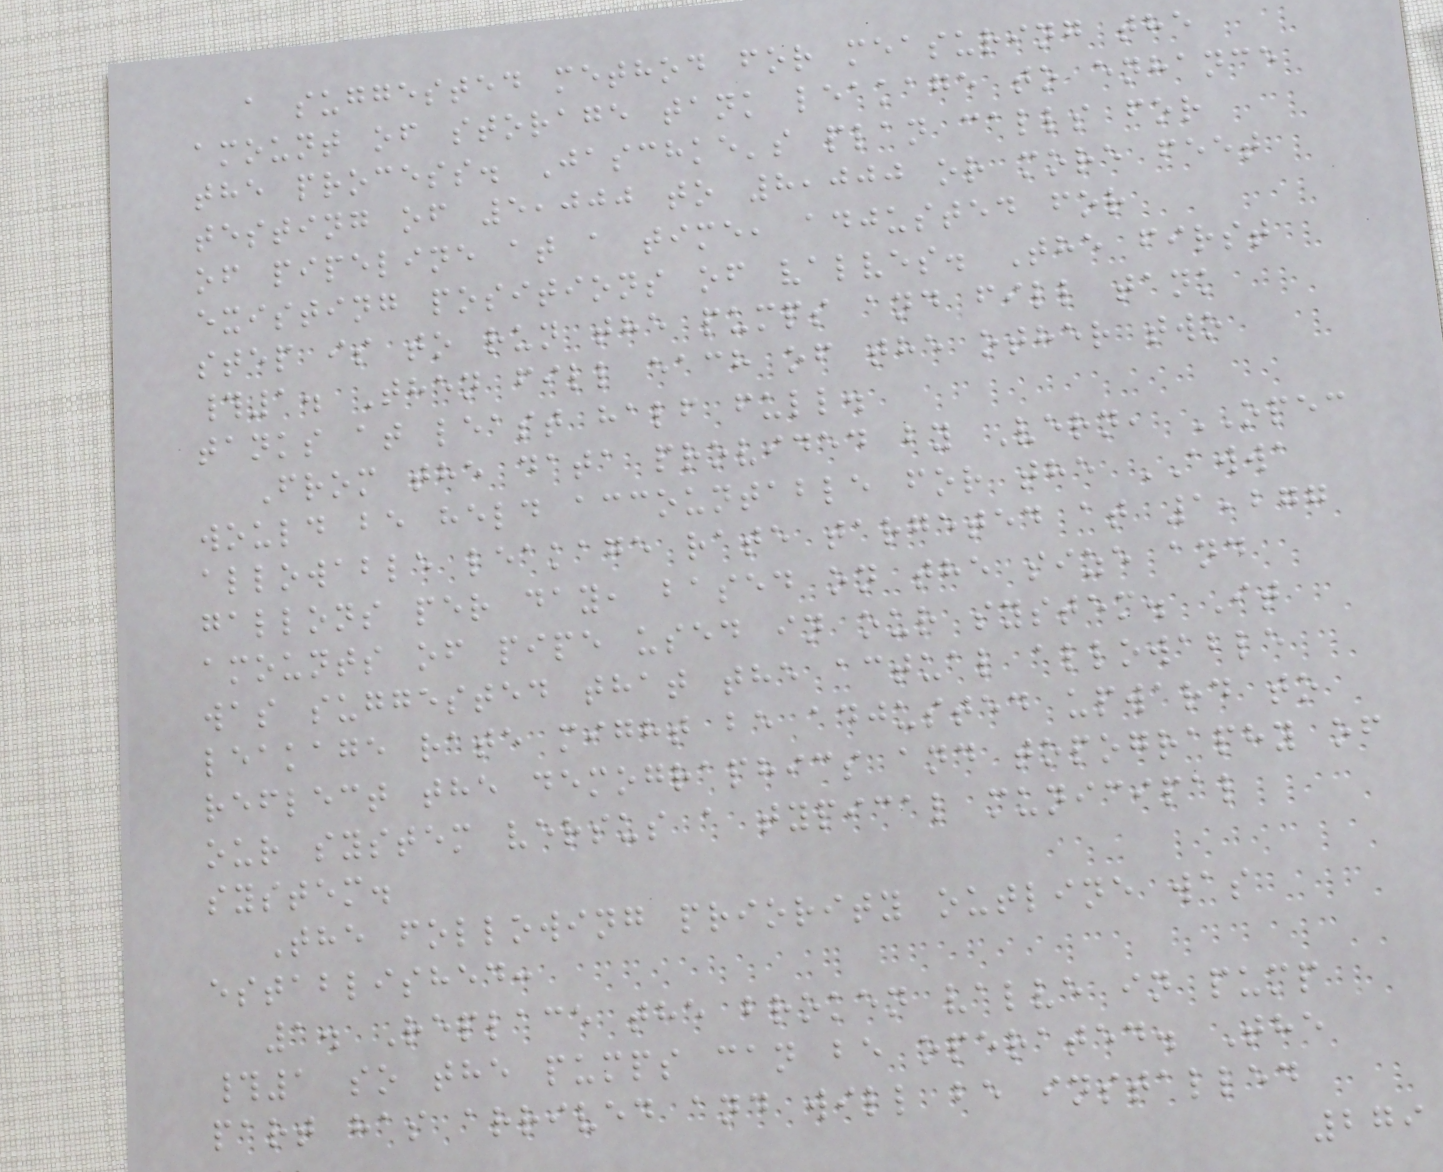a suggested method for measuring the
amount of storage tank leakage to enhance
the process. Jaschke's plan calls for
testing of 5,000 to 8,000 or more feet
of pipeline at a time, adjusted for
existing positions of valves. The first
step is to run the pumps and fill tank
#1. Then fill each of the other two
tanks at least half full.
From the data provided by Vern, OPEC
would be held accountable for the AWWA
allowable leakage rate targeted at 1,277
gallons per day, based on the size and
amounts of pipe used in our system. It
was suggested that the actual allowable
leakage rate might be adjusted upward to
reflect the demographics and topography of
our system versus a typical municipal
system.
The following priority outline was
established:
1. Replace the broken valve in pump
#1 so the pumps can be operated. The
part has arrived and will be installed
279
